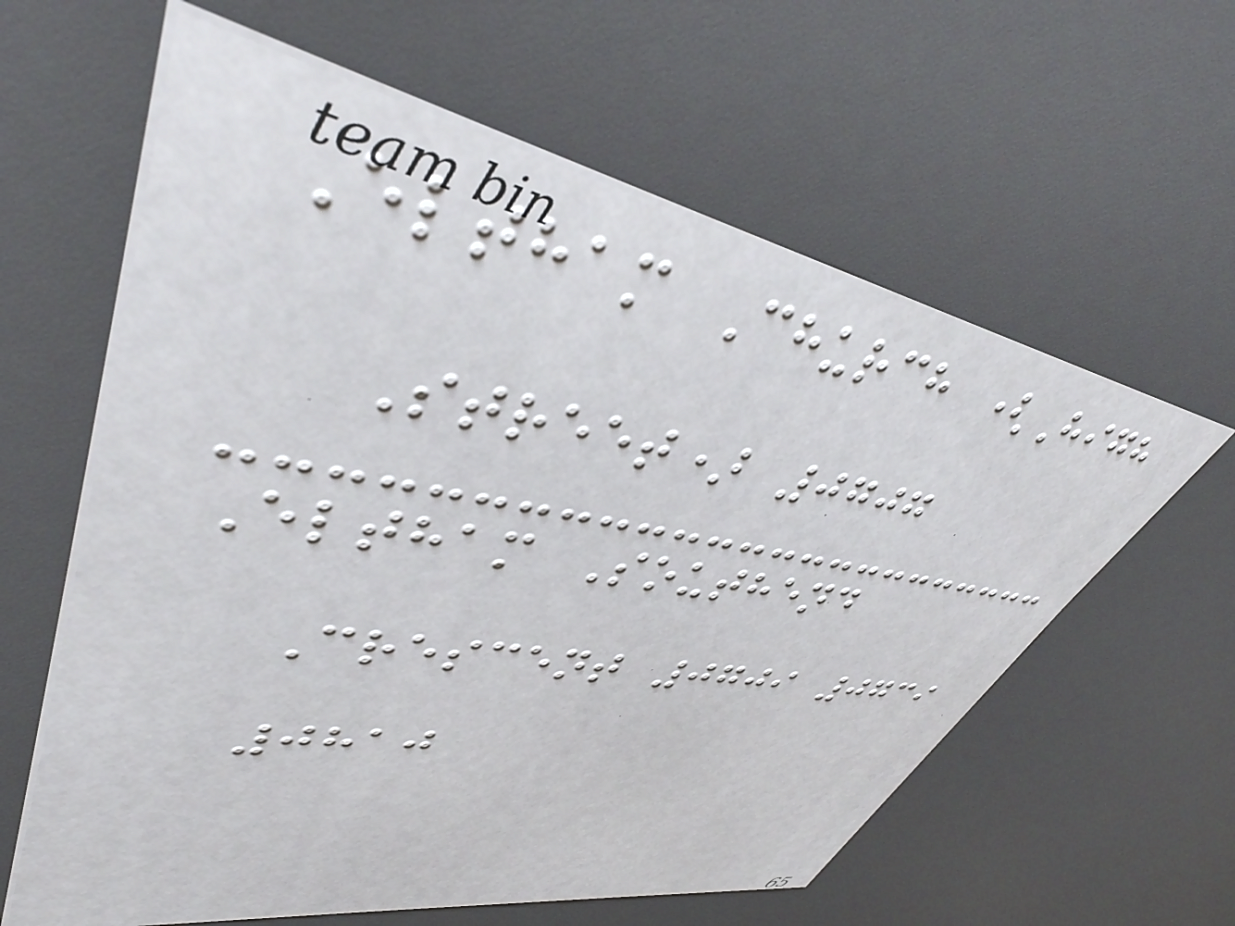Eltham Church (High
Street) 0707
Eltham Southend
Crescent 0709 0739
0810
